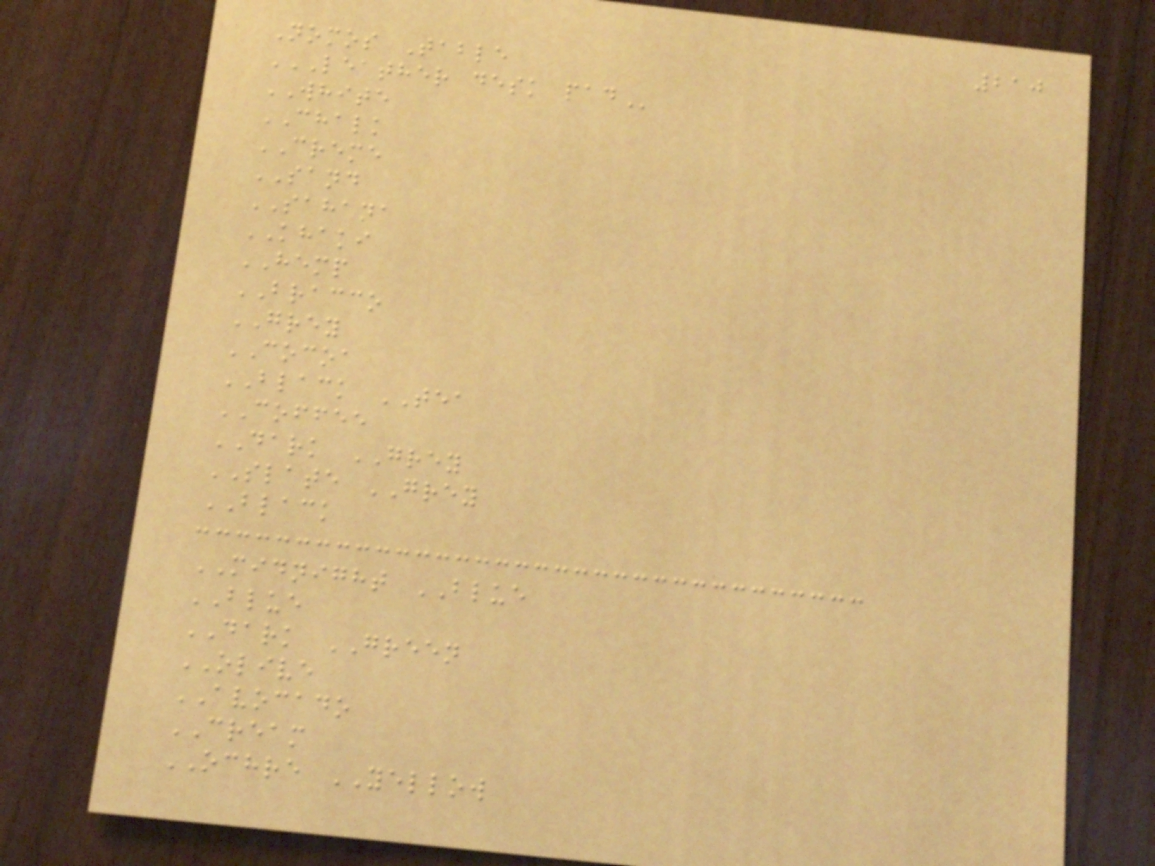210
Nomos Table
LEATHER DESK PAD
WHITE
CHALK
CREME
SAND
SAHANA
KHAKI
HEMP
BRACCO
GREY
COCOA
BLACK TEA
COFFEE
DARK GREY
SLATE GREY
BLACK
MIDNIGHT BLUE
BLUE
DARK GREEN
OLIVE
AVOCADO
CREAM
OCHRE YELLOW
